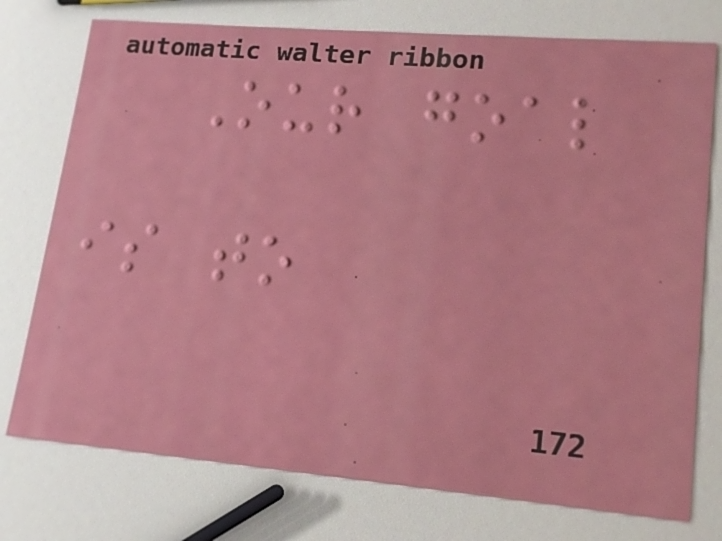Our goal
is to
